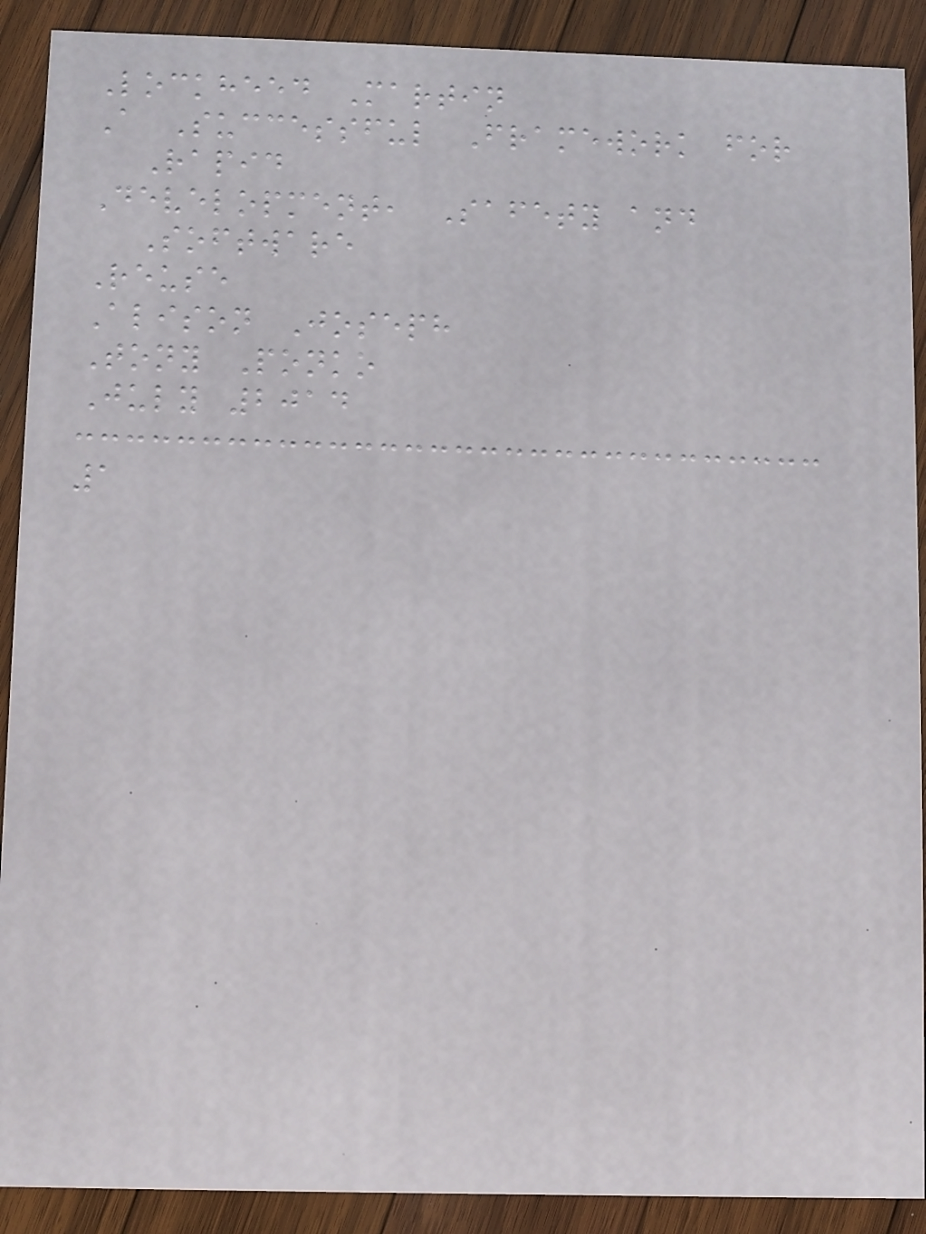Lockheed Martin
A Successful Framework for
Rapid
Development, Safety and
Software
Reuse
Alison Joseph
Tony Ponko
July 2014
1
